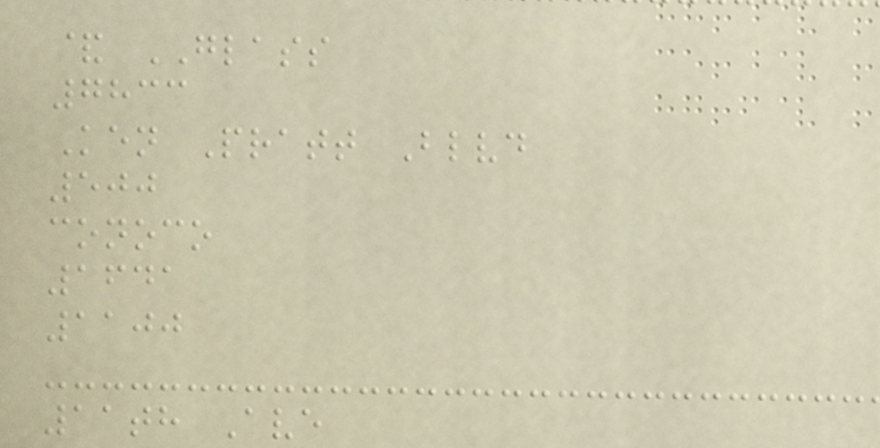& GLASS
7833
Ken Pratt Blvd
500
conoco
1641
1100
11th Ave
